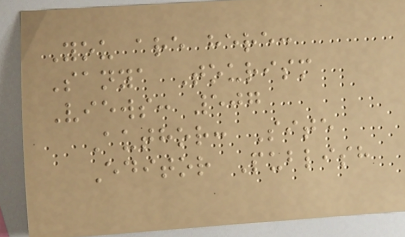You are here:
Sanya Tourism
Views: 507
Author: Site
Editor Publish
